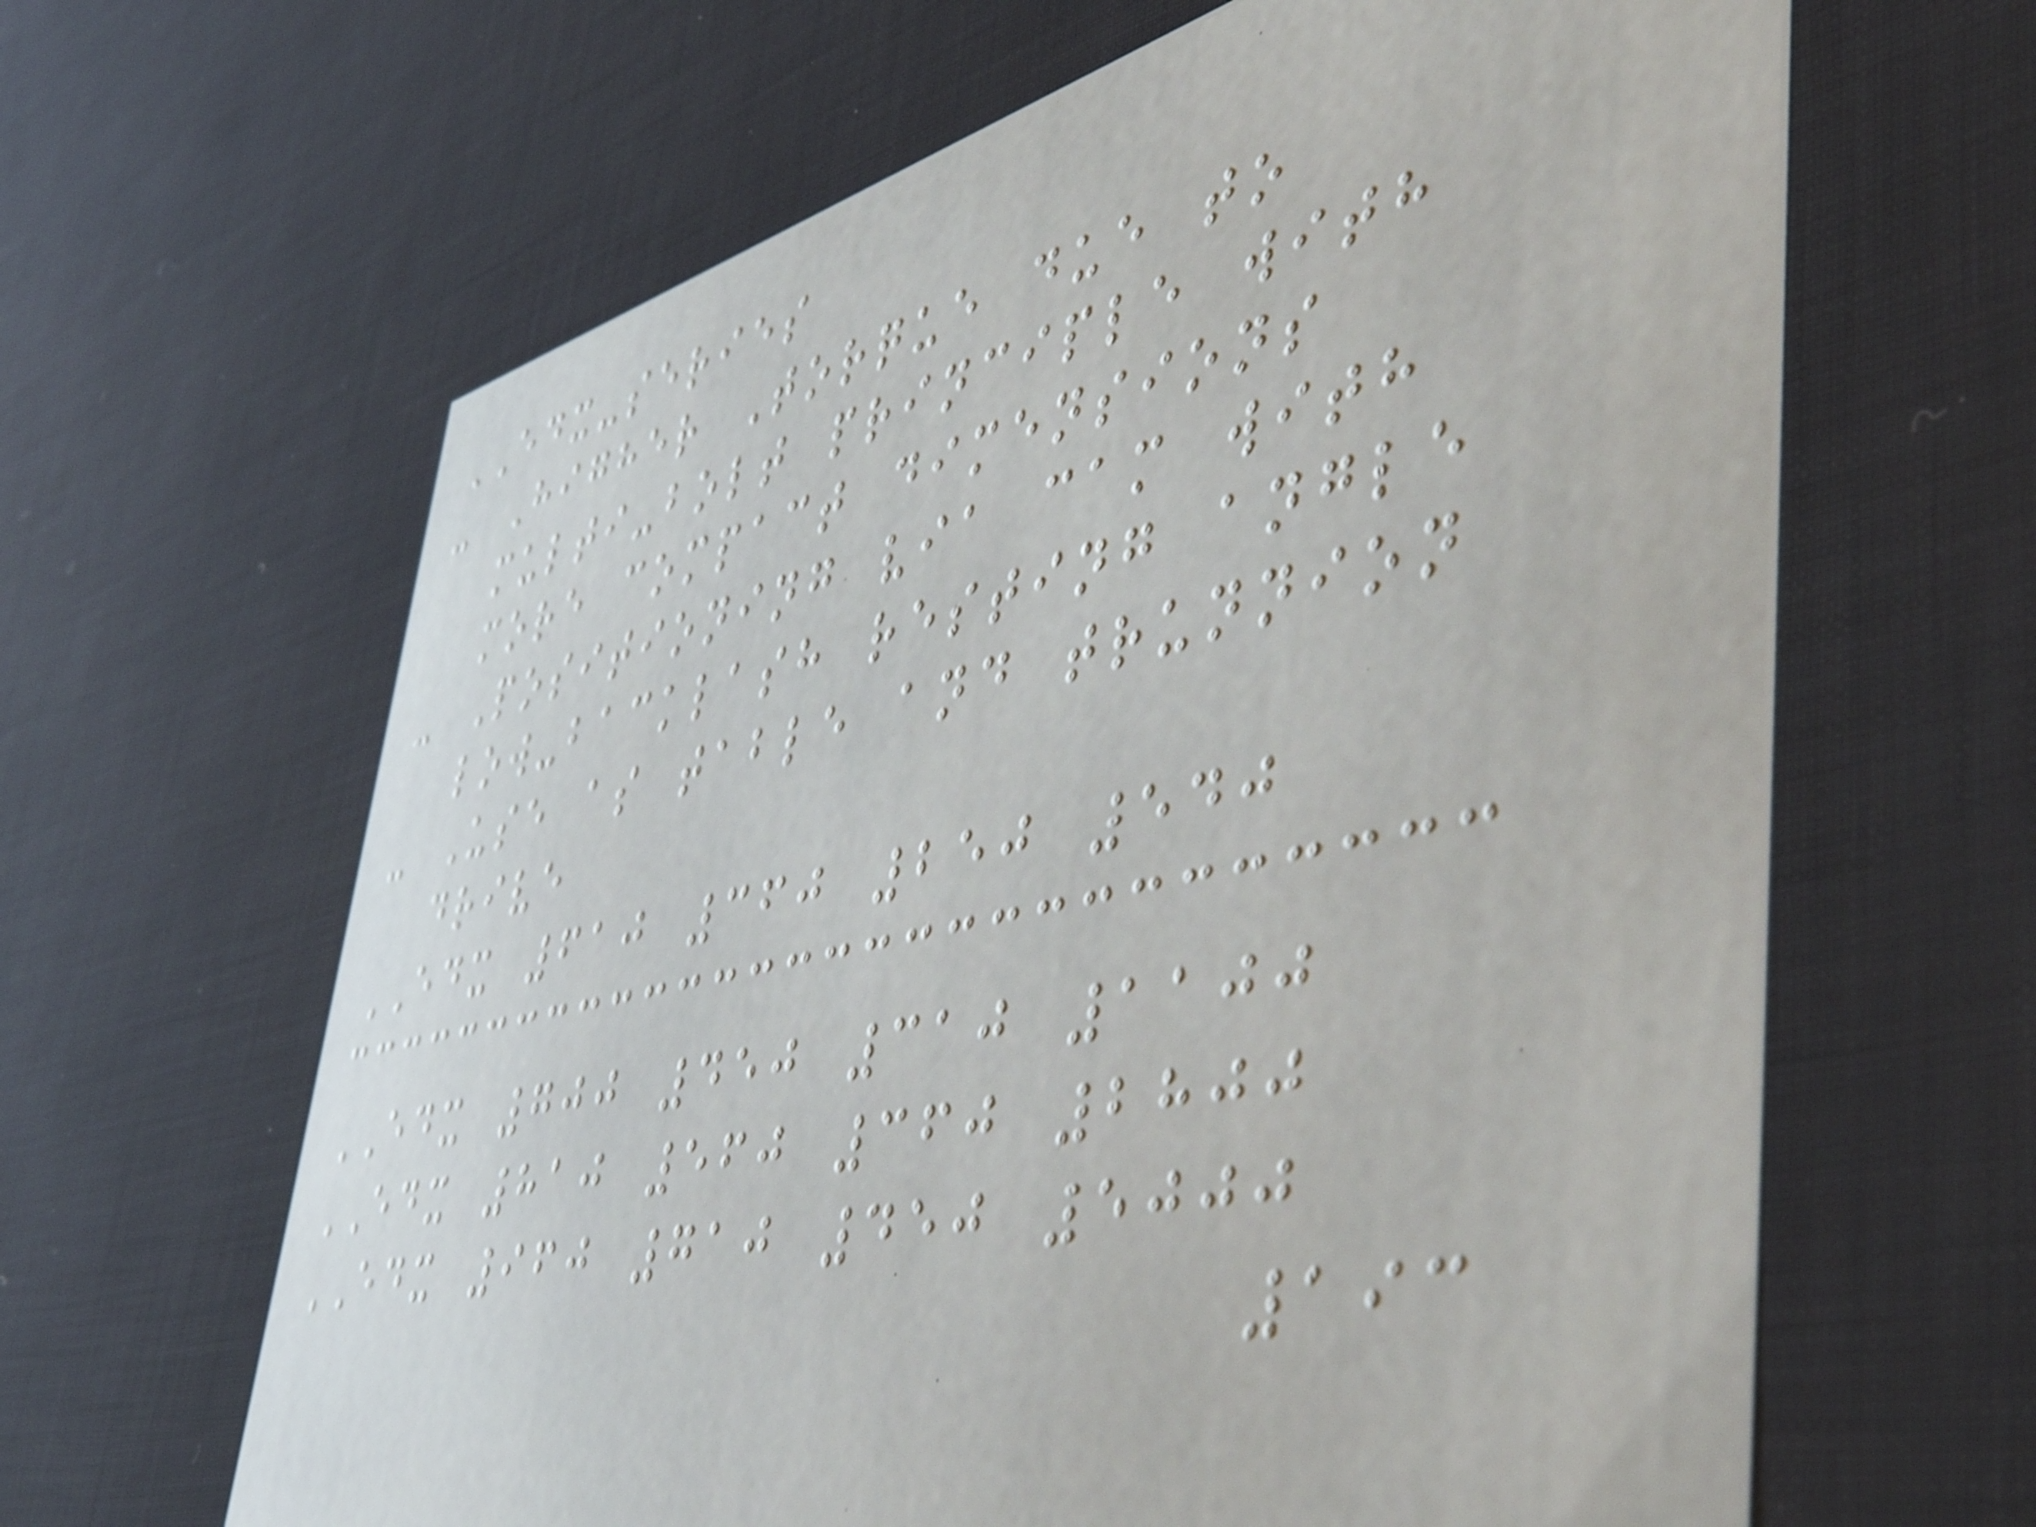EDX-series
- Higher Torque due to
multi-bolt principle with
more compact dimensions
- Positioning via cam with
low-backlash resting angle
- Use as table and trunnion
drive
EDX 610 360 250 540
EDX 700 450 310 1100
EDX 810 560 360 2800
EDX 960 710 450 5000
193
